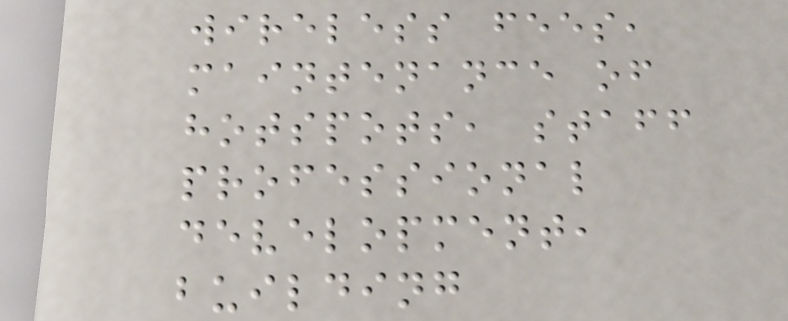wireless fees,
maintenance of
hotspots, staff
professional
development,
building
